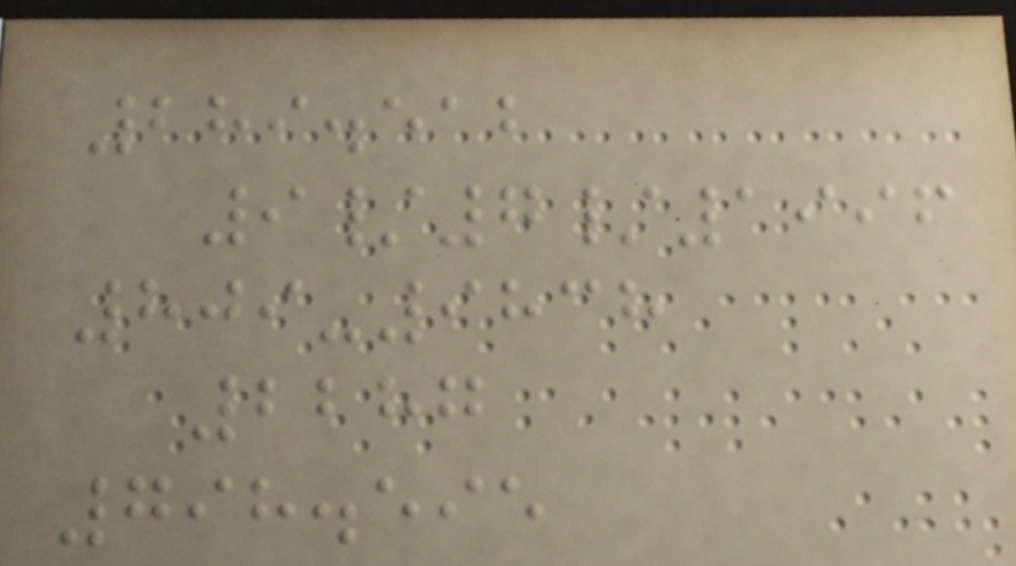289.512
9/7/1996
809-9838
2287
798.595
